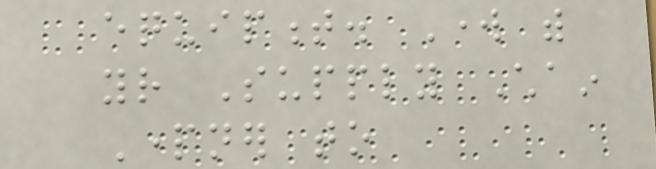equipment. Work with
your Supply Chain
Partner to
